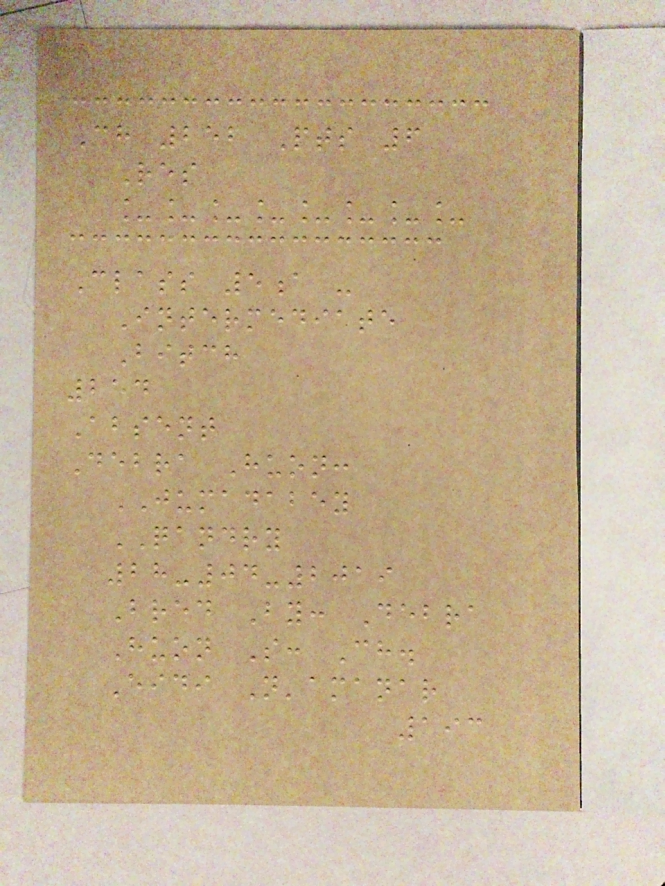Ch 252 Pts 6
Res
________
Class 5a -
Intermediate
Bitch
254
Absent
Debra Huon:
JUMADABEY
QANDRY
28-04-2019
Bred By: Debra
Huon S: Ch.
Eidi N'amanar
193
